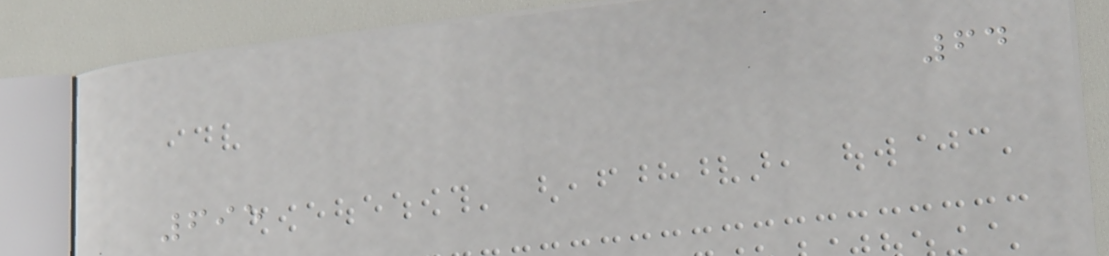64
695
